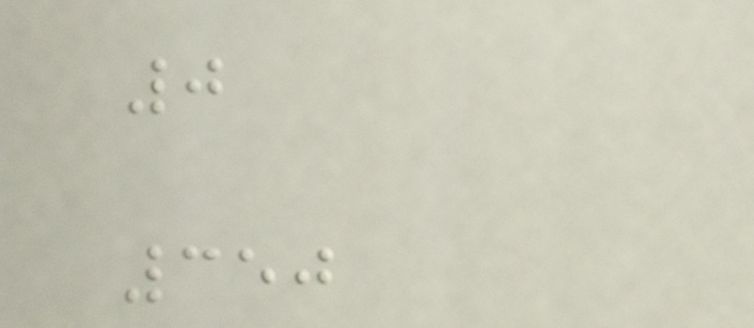0
350
